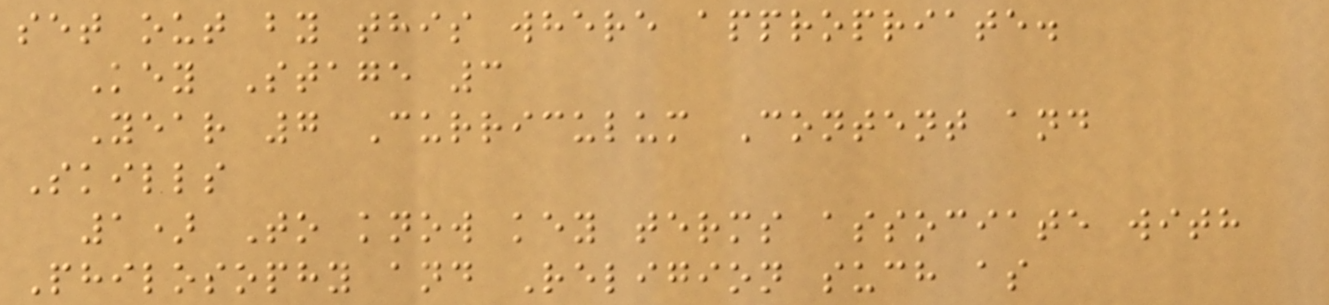set out by this where appropriate.
Key Stage 3
Year 7 Curriculum Content and
Skills
1) To know key terms associate with
Philosophy and Religion such as
